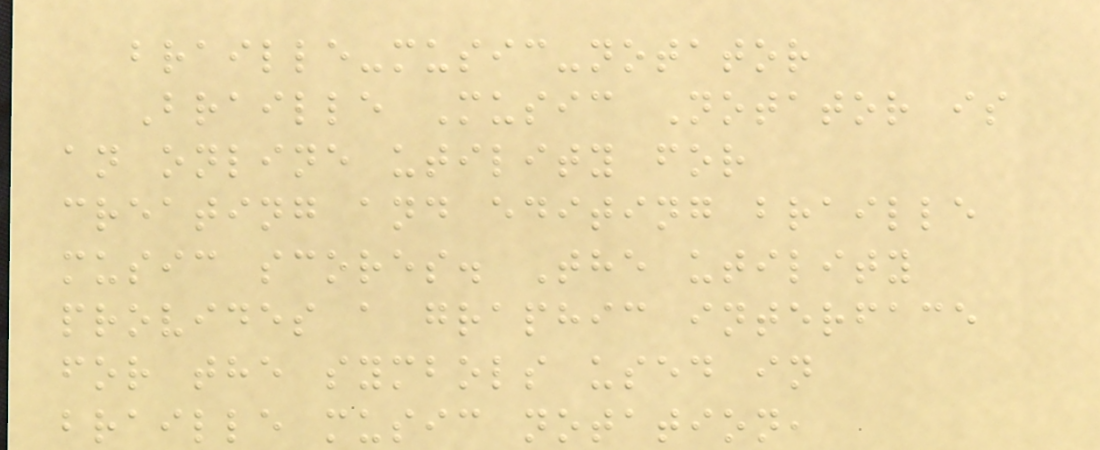braille-music-notator
Braille Music Notator is
an online utility for
creating and editing braille
music scores. The utility
provides a graphic interface
for the symbols used in
braille music notation,
